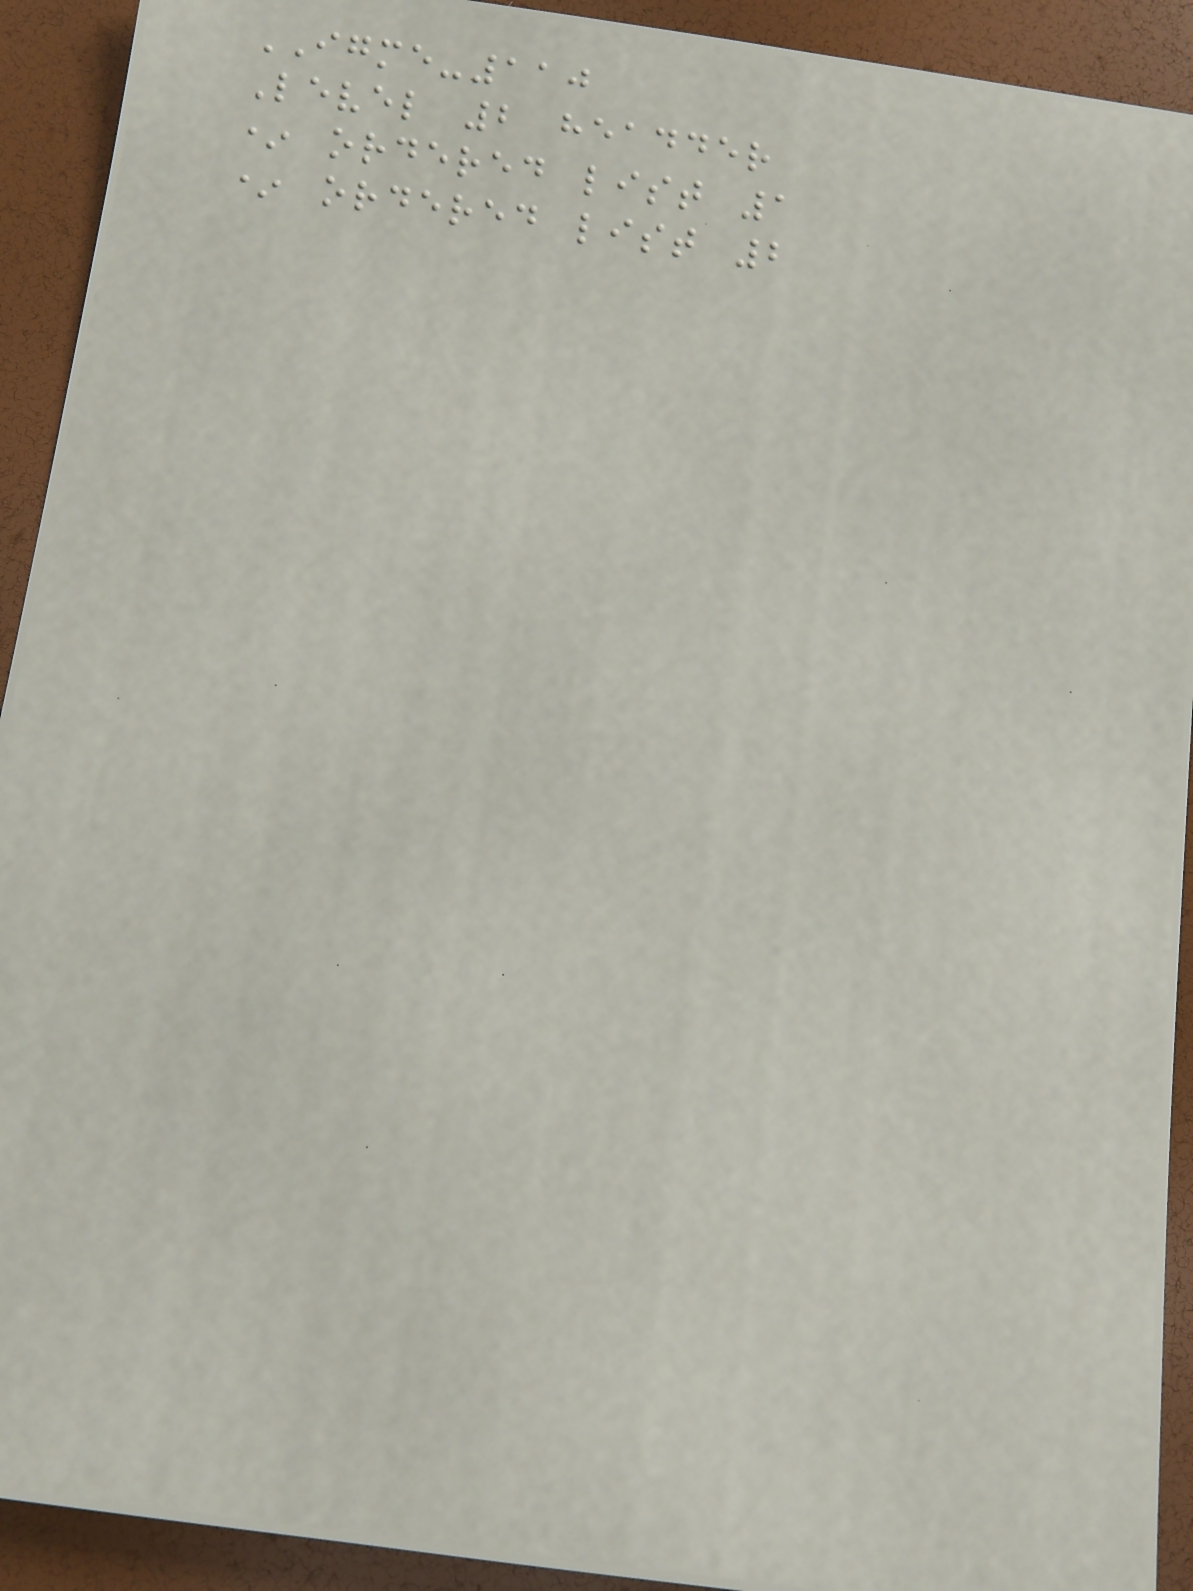IGME-110
Level 2 headder
* ordered list 1
* ordered list 2
